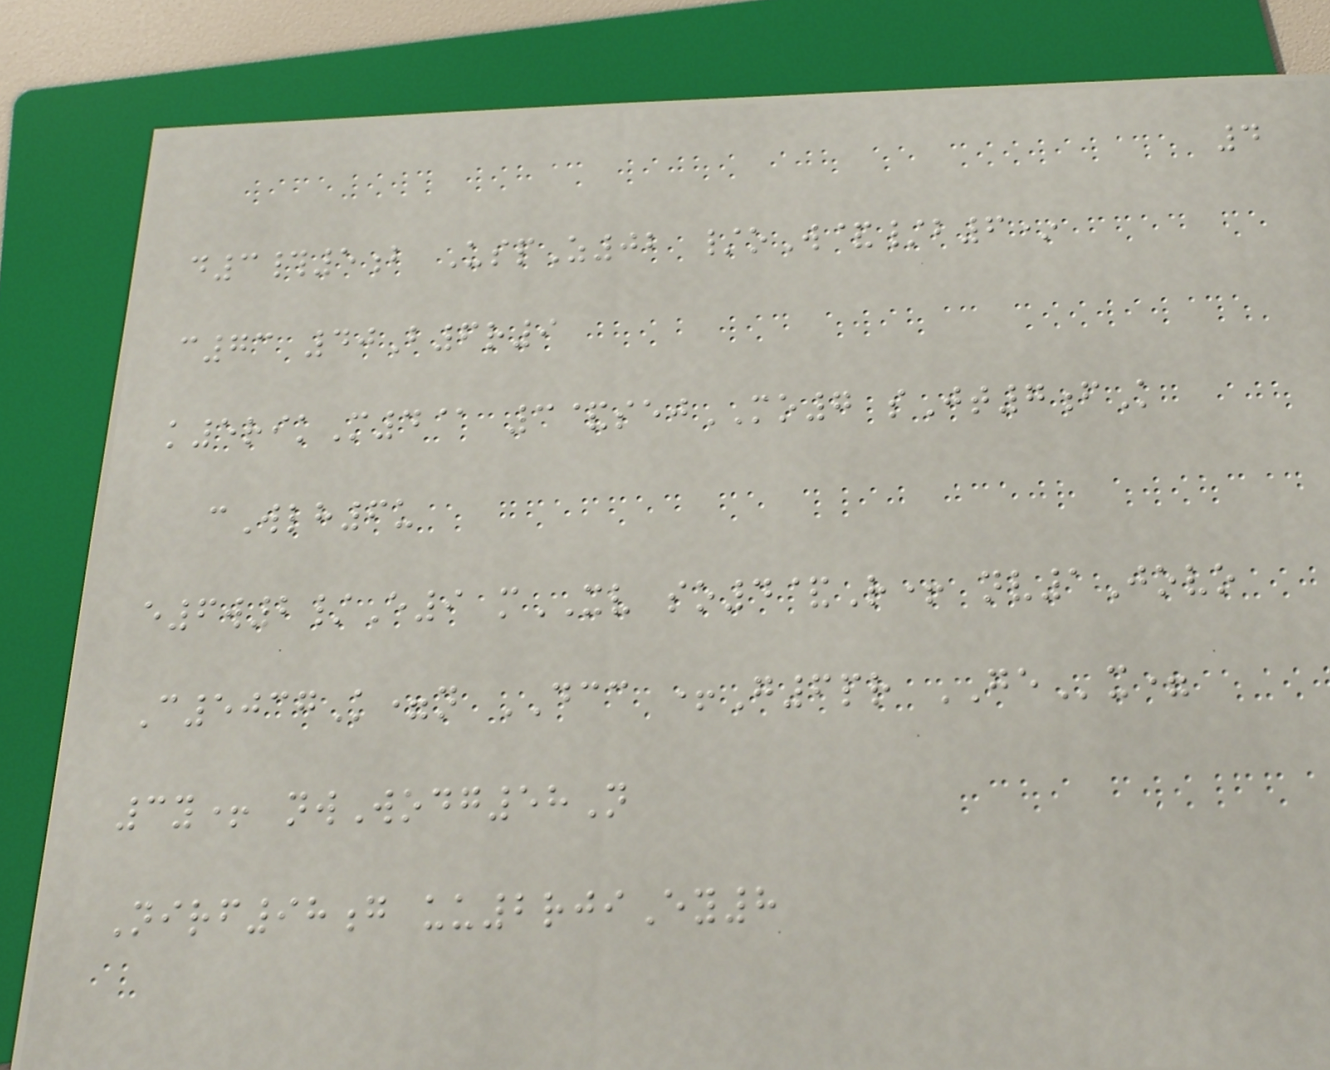4
d3#5b UspZ02 /oW&/b6*
c73 40B6r9
k5rikM4@ 3&sejMO7 sJt7fK
cWlh6u
e6w2/E9 mXV so4&R+ nv1Jovo
C5037K=n DCC +G6pr GEx=
3y+ nwWodg58N
Nirf98g uu2rjiEy8
